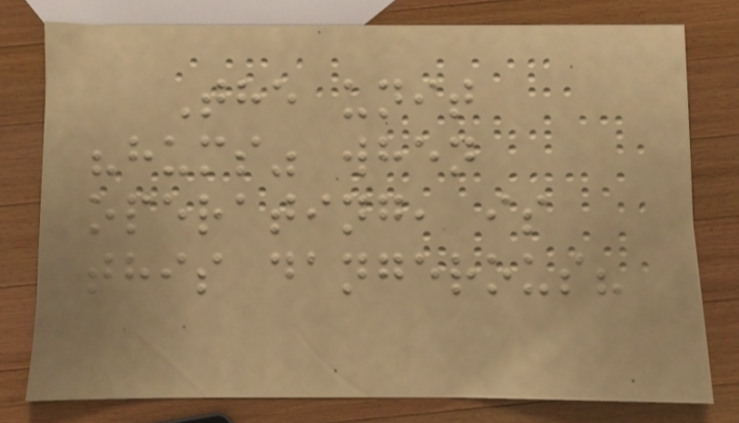The unit
"hums" when
operating, is
this dangerous?
